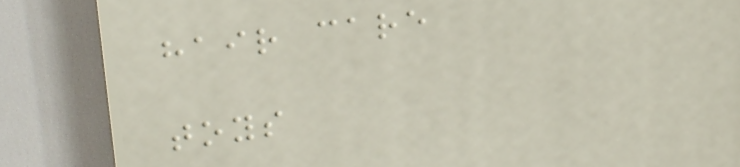hair care
toys
